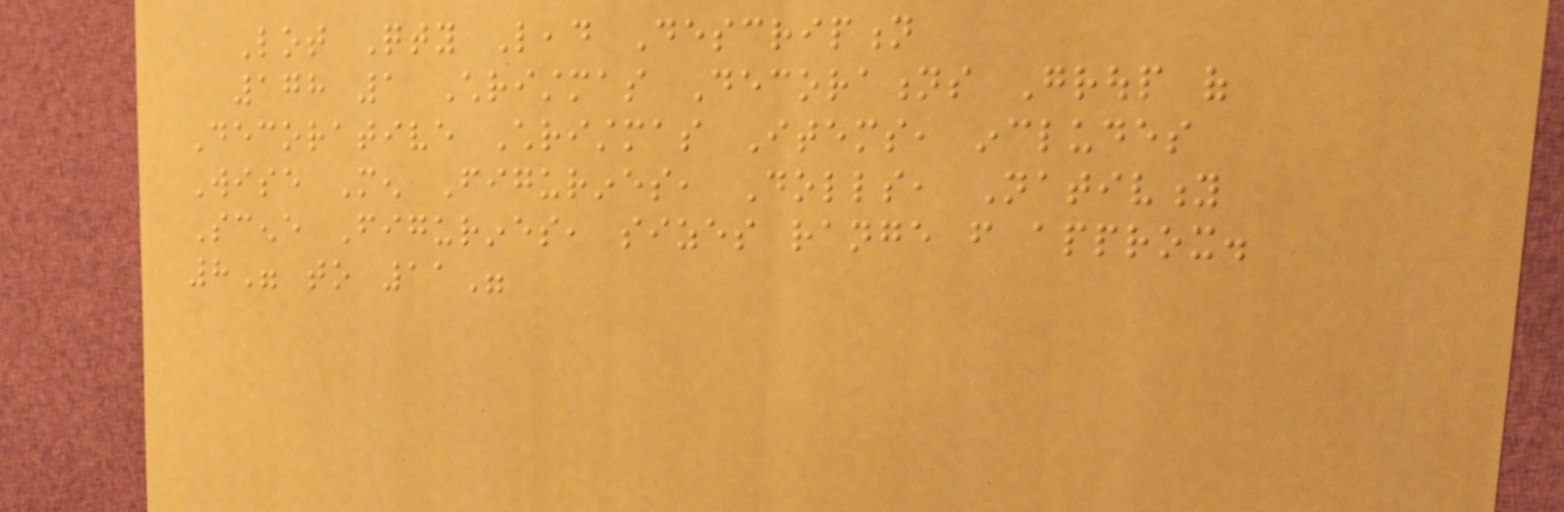Lot Qty Lead Description
178 1 Christmas Decorations Group of
Decorative Christmas Items, includes
Wise Men Figurines, Dolls, Nativity
Scene Figurines, sizes range from approx.
8" to 11"
